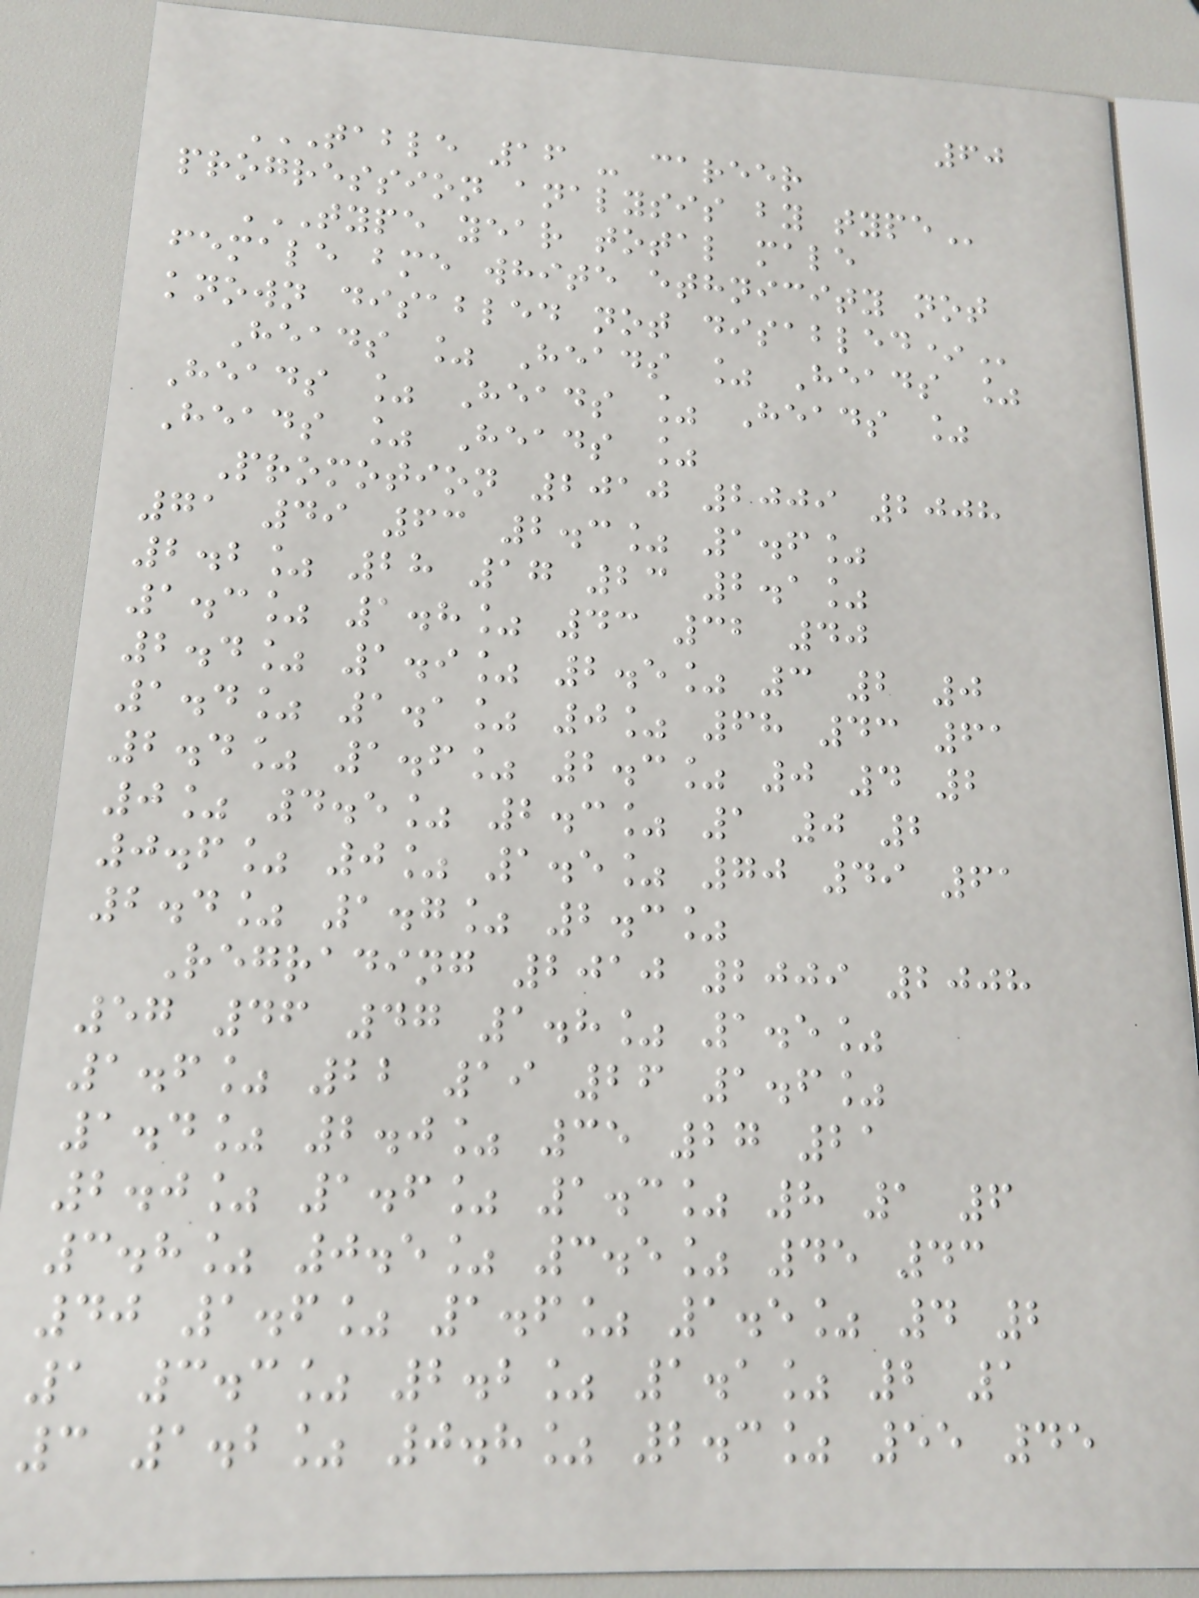60
TABLE 16 - CAREER
PROGRESSION ANALYSIS BY TYPE
TYPE YEAR TOTAL MALE
FEMALE BME WHITE ETHNICITY NOT
KNOWN DISABLED NOT DISABLED*
Heads % Heads % Heads %
Heads % Heads % Heads %
Heads % Heads %
Promotion 2010 2009 2008
71 49 63 2.3% 1.6%
2.2% 28 17 23 2.1%
1.3% 1.8% 43 32 40
2.4% 1.9% 2.5% 3 2 0
1.4% 1.1% 0% 68 43 61
2.4% 1.6% 2.3% 0 4 2
0% 4.5% 2.3% 1 0 2
0.6% 0% 1.5% 70 49 61
2.4% 1.7% 2.3%
Regrading 2010 2009 2008
57 46 47 1.8% 1.5%
1.6% 22 19 26 1.6%
1.4% 2.0% 35 27 21
2.0% 1.6% 1.3% 8 1 6
3.8% 0.5% 3.5% 45 43
40 1.6% 1.6% 1.5% 4 2
1 3.3% 2.2% 1.1% 2 1
3 1.2% 0.8% 2.3% 55 45
